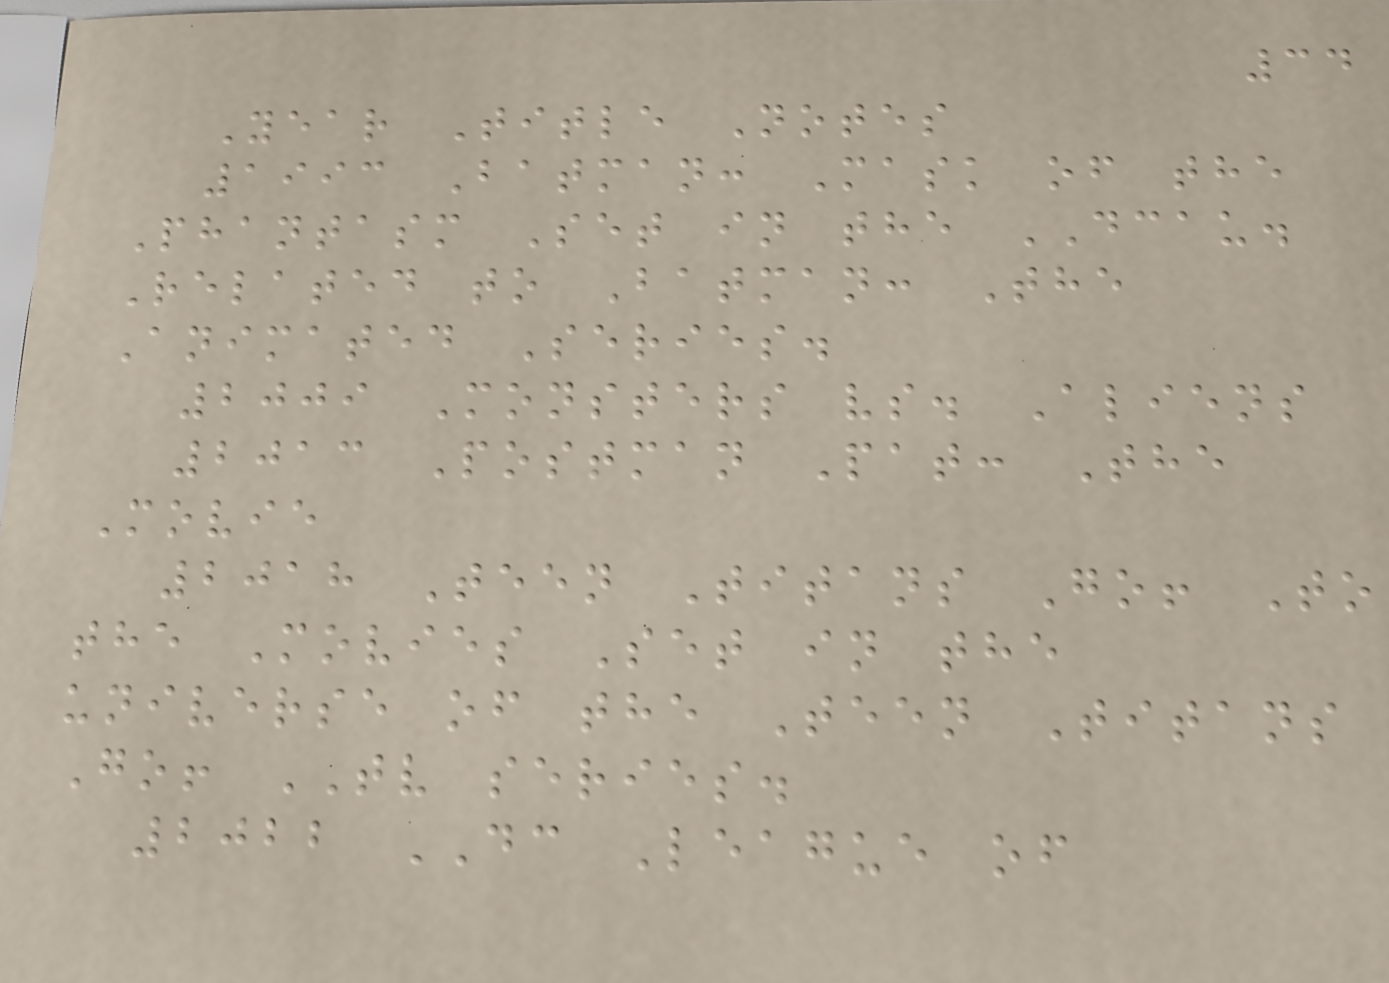34
Year Title Notes
1993 Batman: Mask of the
Phantasm Set in the DCAU.
Related to Batman: The
Animated Series.
2009 Monsters vs. Aliens
2013 Postman Pat: The
Movie
2018 Teen Titans Go! To
the Movies Set in the
universe of the Teen Titans
Go! TV series.
2022 DC League of
